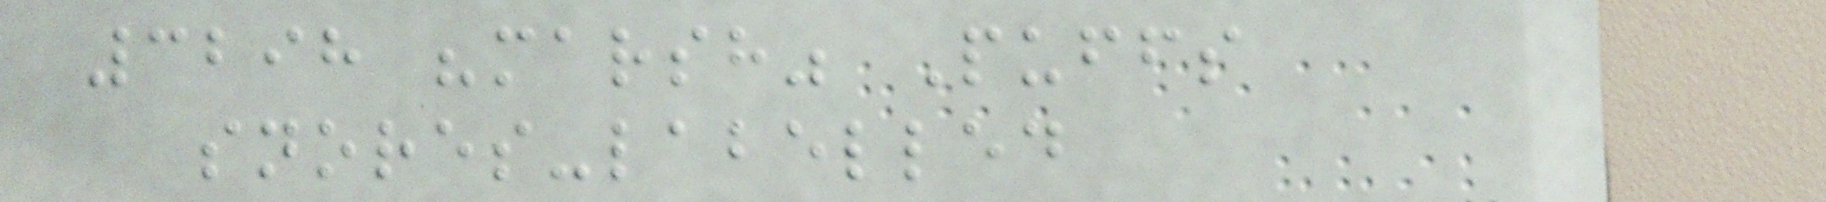3298 "marsh" Puffs
snores-labelled
